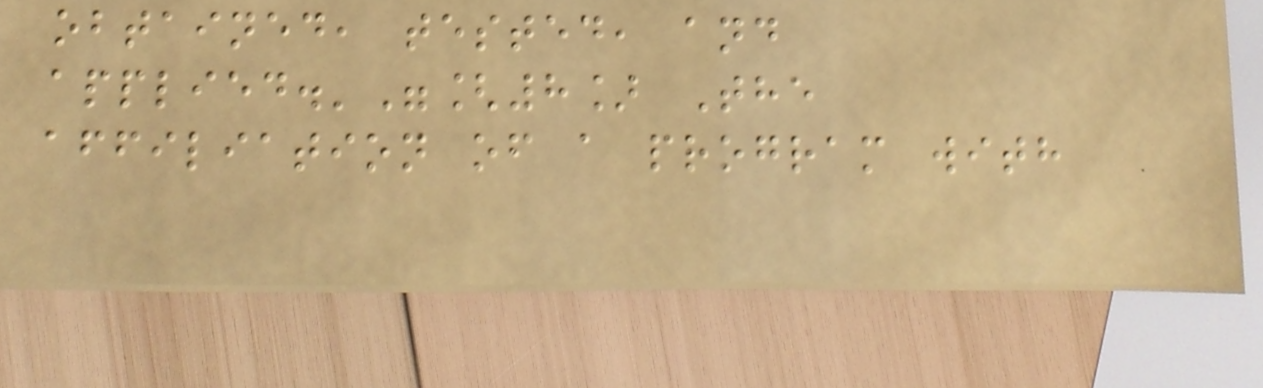obtained, tested, and
applied.'"[8] The
affiliation of a program with
